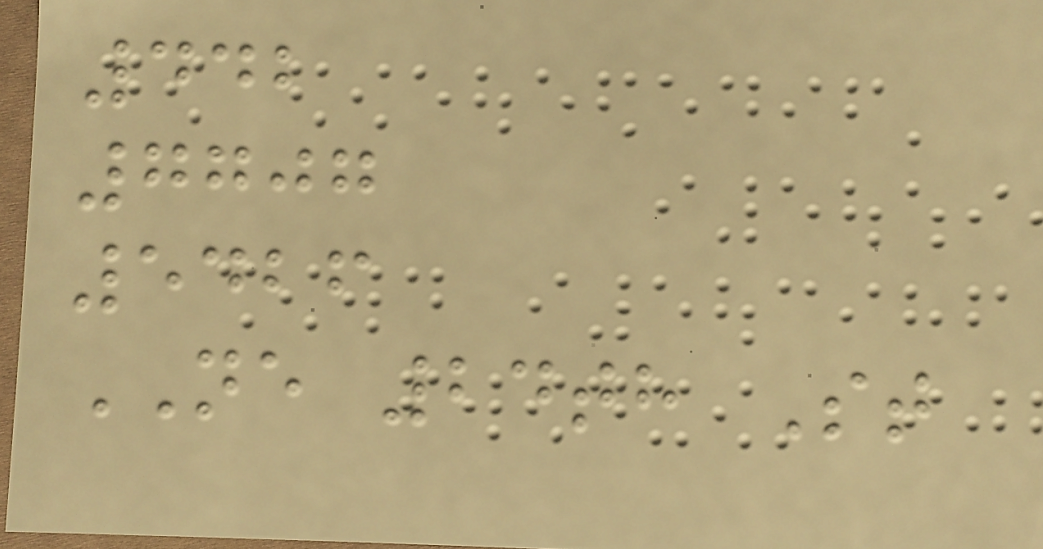442
7707
5426
NE 24th St
